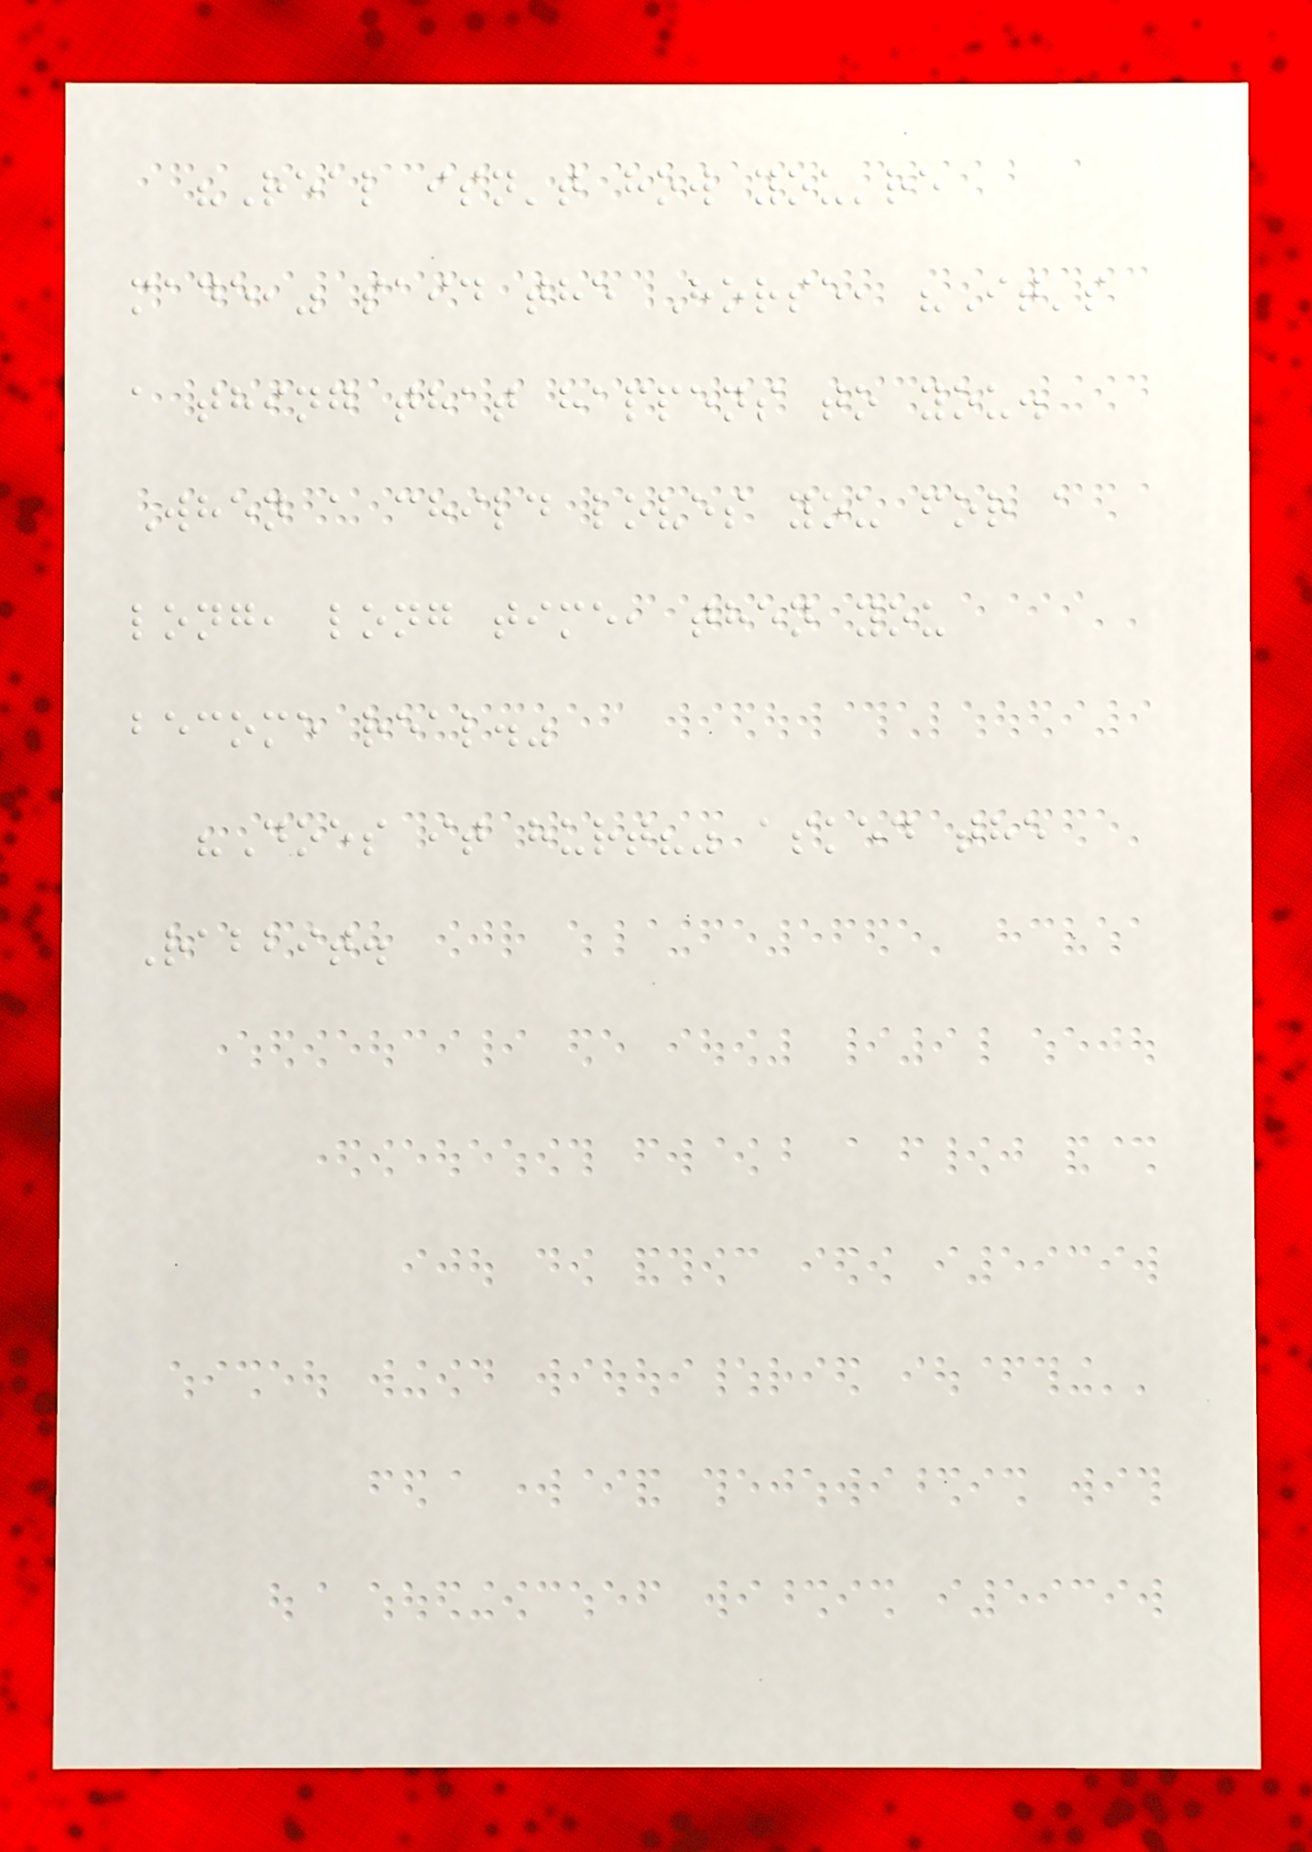"Real isn't how you're
made," said the Horse, "It's
a thing that happens to you.
When a child loves you for a
long, long time, then you
become real."
"Does it hurt?" asked the
Rabbit.
